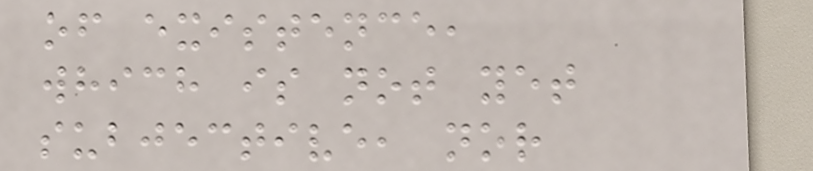of existence,
which is not yet
subjective, nor
